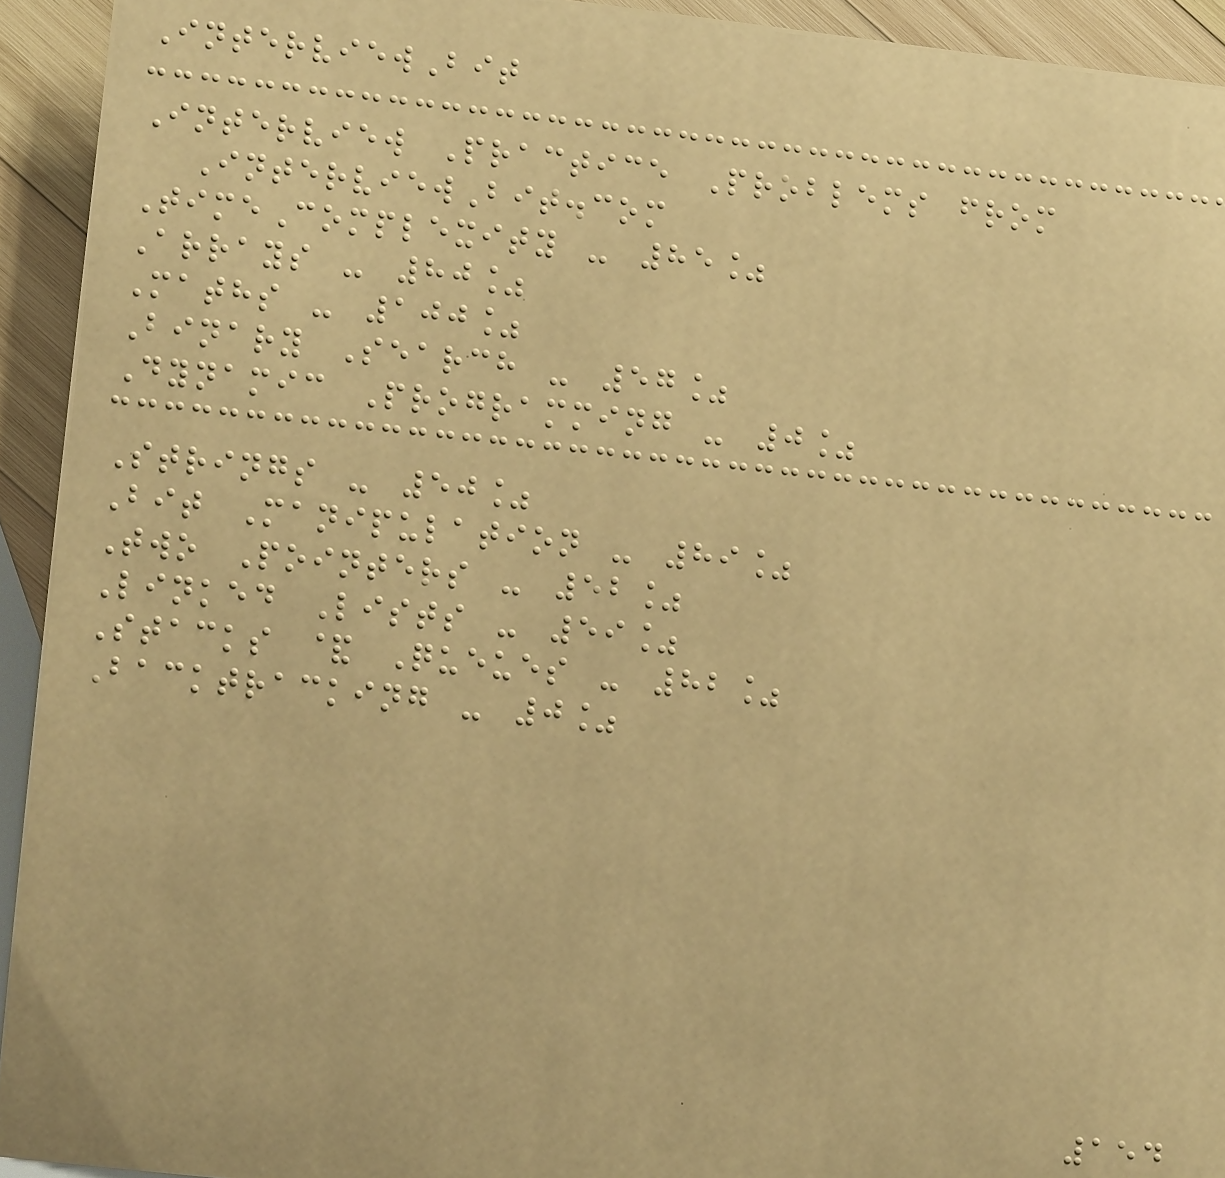InterviewBit
Interview Practice Problems from
InterviewBit.com
TimeComplexity - 85%
Arrays - 80%
Maths - 100%
Binary Search - 57%
Dynamic Programming - 0%
Strings - 50%
Bit Manipulation - 89%
Two Pointers - 52%
Linked Lists - 59%
Stacks & Queues - 82%
Backtracking - 0%
154
